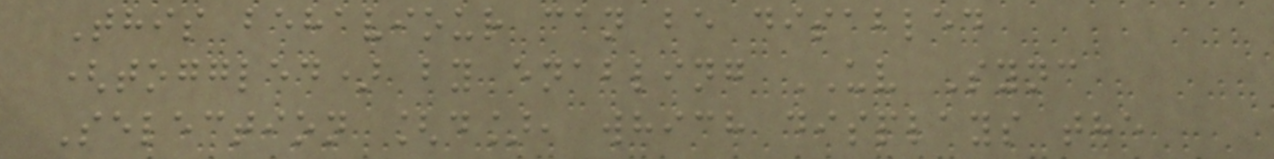This behaviour can be disabled
(toggled) by enabling UV Sync
Selection [d], which displays the
